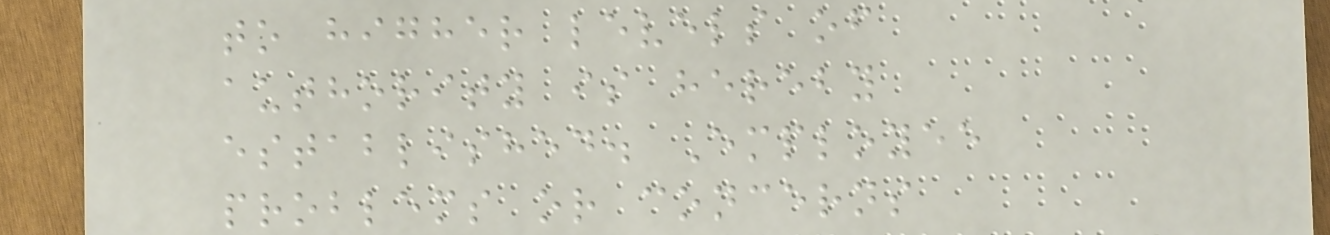to higher levels of
authority is hereby
established. Employee
problems or concerns
